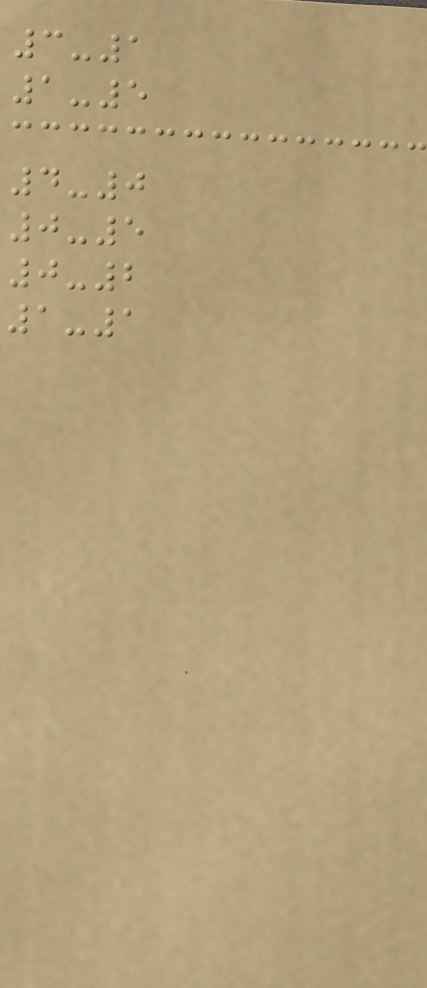3-1
1-5
4-0
0-5
0-2
1-1
